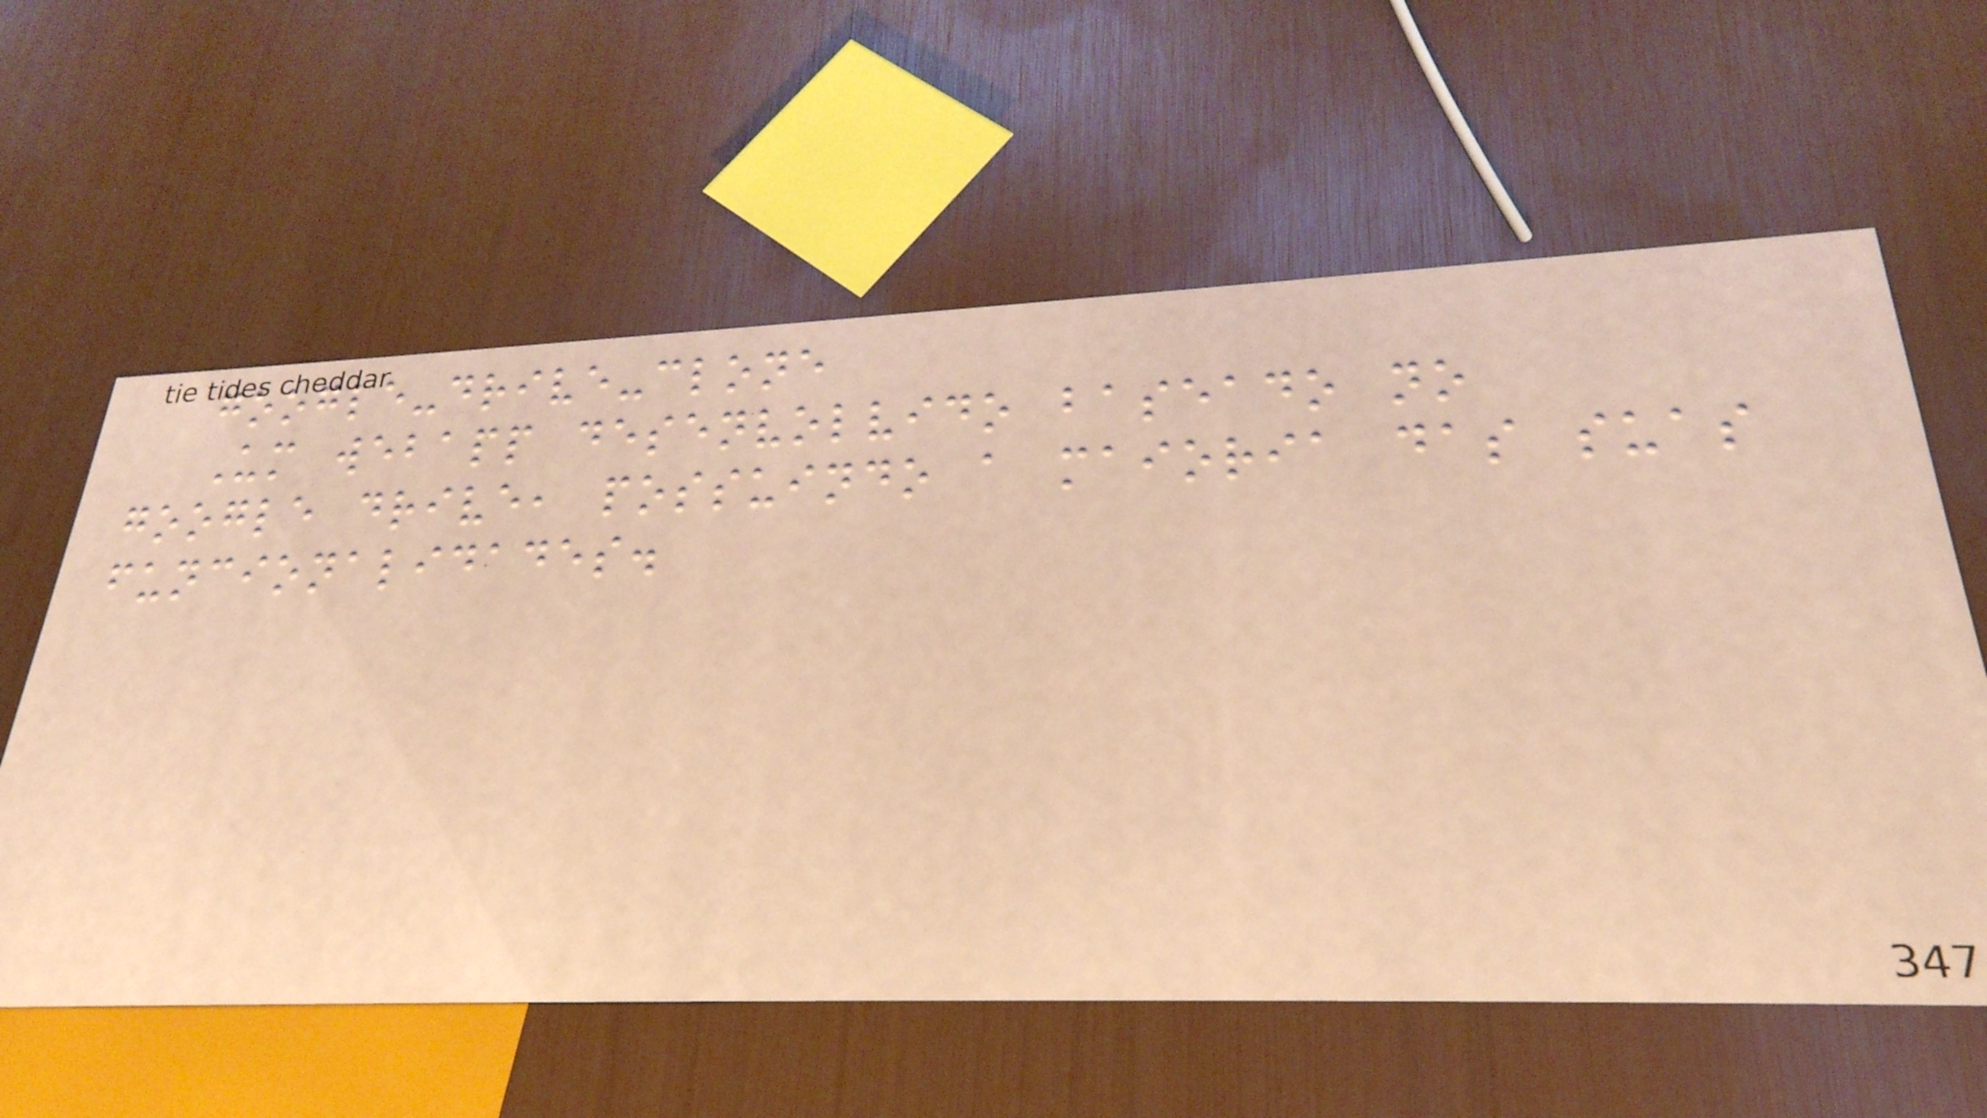google-drive-clone
Um webapp desenvolvido baseado no
google drive, possuindo a maioria das suas
funcionalidades.
